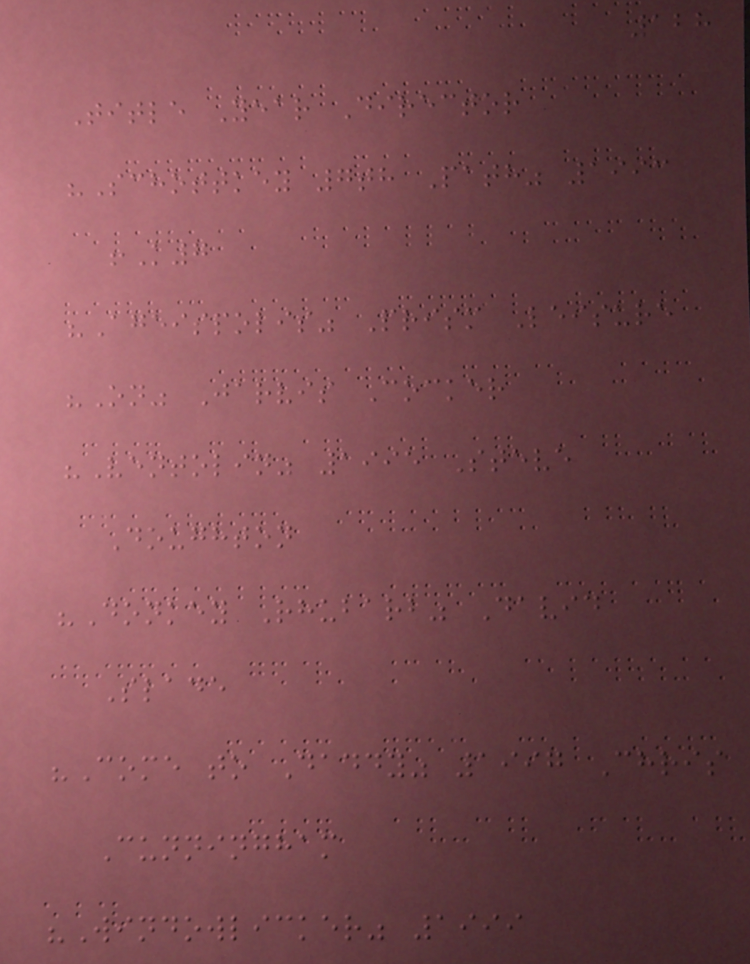128
Title Year Director
"Schottkey 7th Path" 1993
!K7
"Ageispolis" Prism Leisure
"On" Jarvis Cocker
"Ventolin" 1995 Steve
Doughton
"Donkey Rhubarb" David
Slade
"Come to Daddy" 1997 Chris
Cunningham
"Windowlicker" 1999
